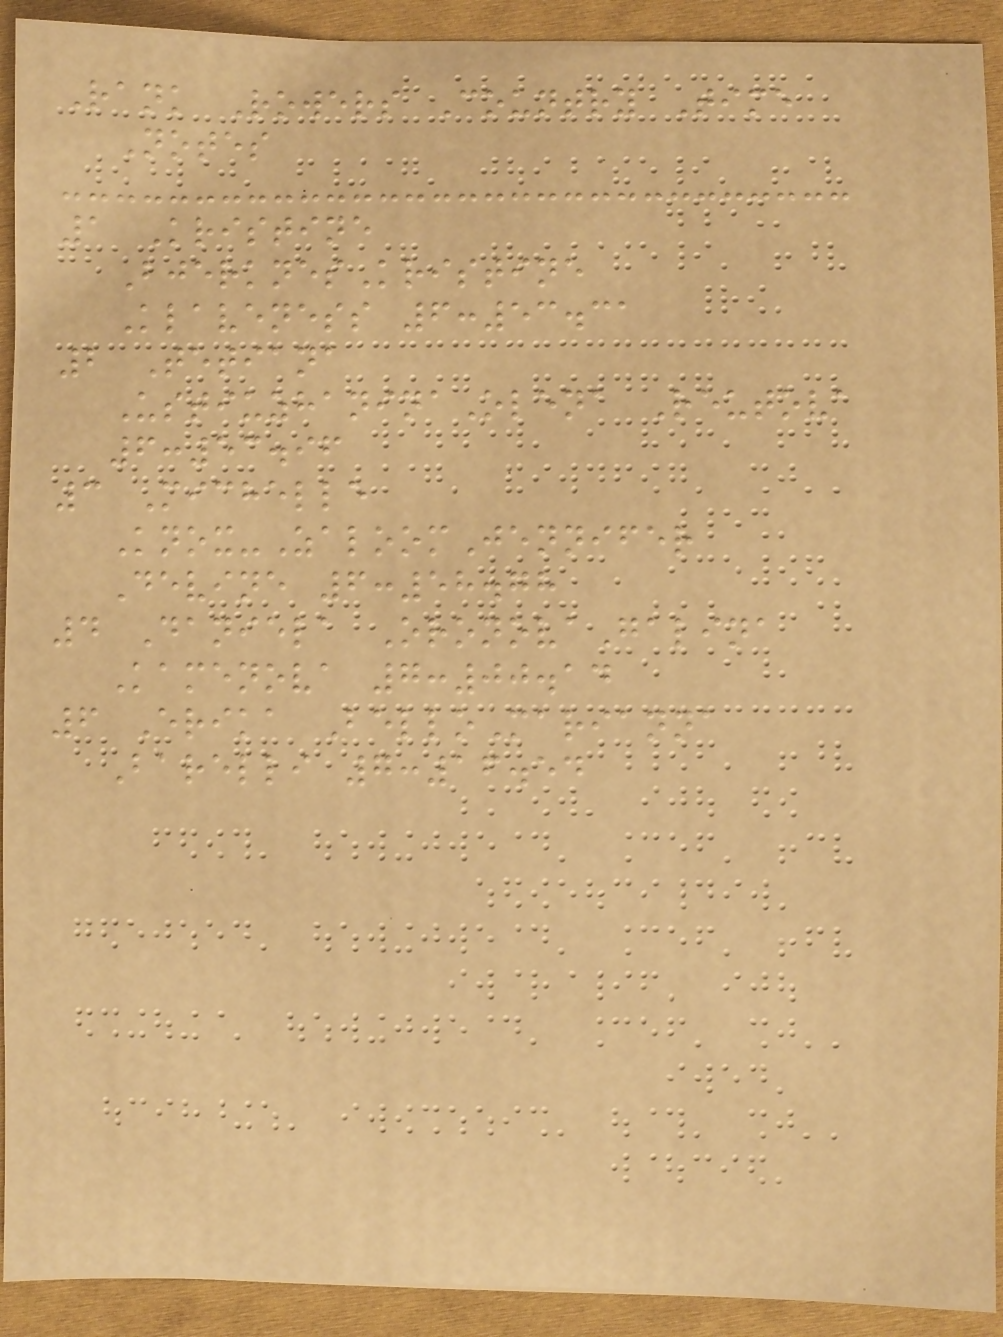Rank Rowers Country Time
Notes
1 Kristine
BjerknesKristine
Klaveness 6:53.31
2 Tetiana
UstiuzhaninaOlena Reutova
6:53.96
3 Michelle
Knox-ZaloomJennifer
Devine 6:58.78
4 Daniela OronovaGalina
Kamenova 7:00.14
6 Erika BelloMarianna
Barelli 7:16.54
